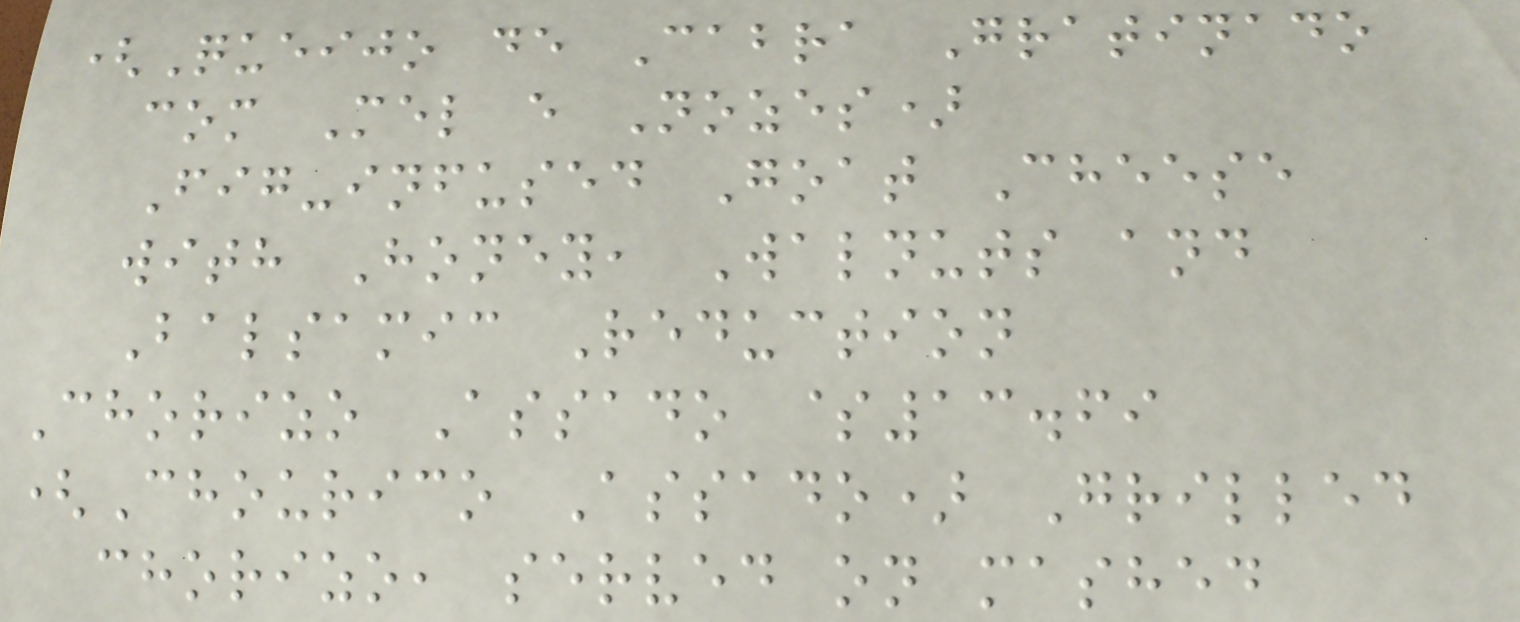(Queijo de Cabra Gratinado
com Mel e Nozes)
Fig-infused Goat Cheese
with Honey, Walnuts and
Balsamic Reduction
Chorizo Assado $13.69
(Chourico Assado) Grilled
chorizo, served on mashed
